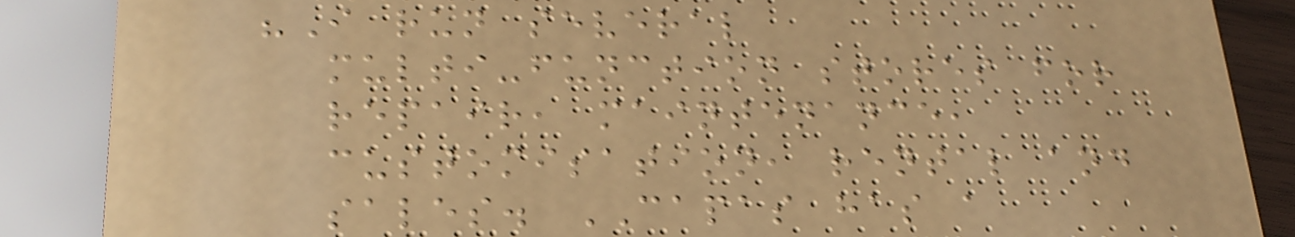"I run several
multi-function stores for
repair, maintenance,
customisation, rental and
sales. CAPAS has a
